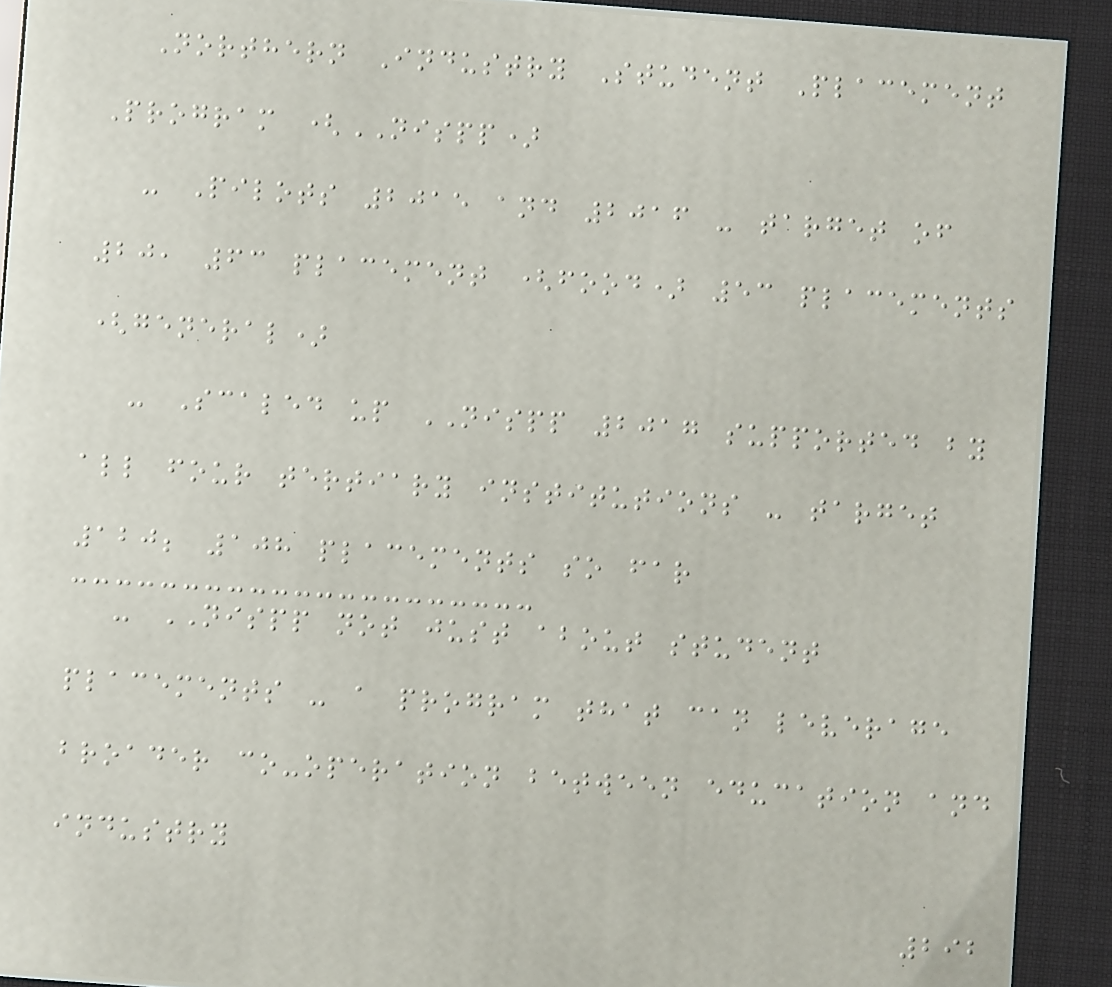Northern Industry Student Placement
Program (NISPP)
- Pilots 2015 and 2016 - target of
20, 63 placement (food) 53 placements
(general)
- Scaled up NISPP 2017 supported by
all four tertiary institutions - target
120; 108 placements so far
- NISPP not just about student
placements - a program that can leverage
broader co-operation between education and
industry
292
